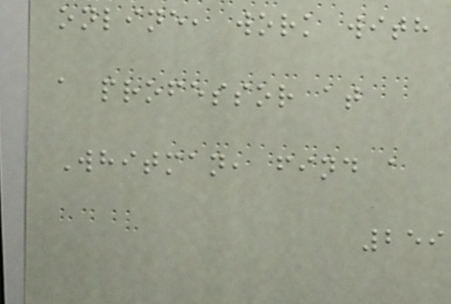online, work with
a professor at
Whitman, find a
259
